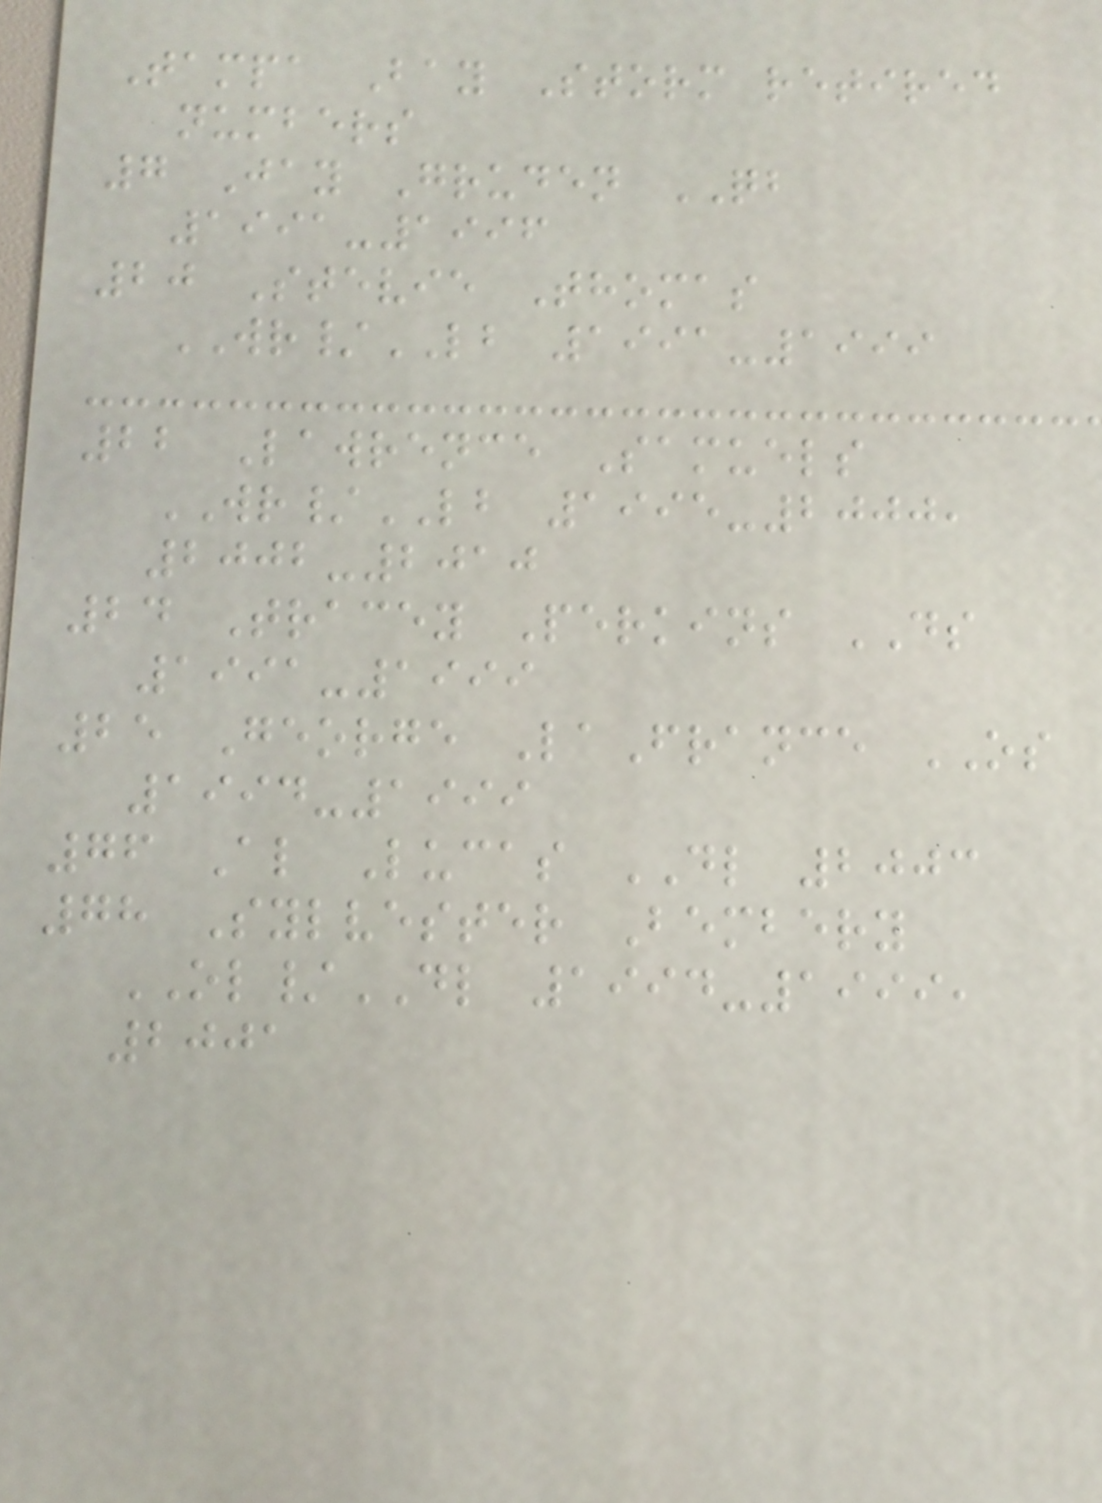Tampa Bay Storm retired
numbers
7 Jay Gruden QB
1991-1996
20 Stevie Thomas
WR/LB 1991-1999
22 Lawrence Samuels
WR/LB 1995-2000,
2002-2010
24 Tracey Perkins DS
1991-1999
25 George LaFrance OS
1994-1999
76 Al Lucas DL 2003
78 Sylvester Bembery
OL/DL 1994-1999,
2001
